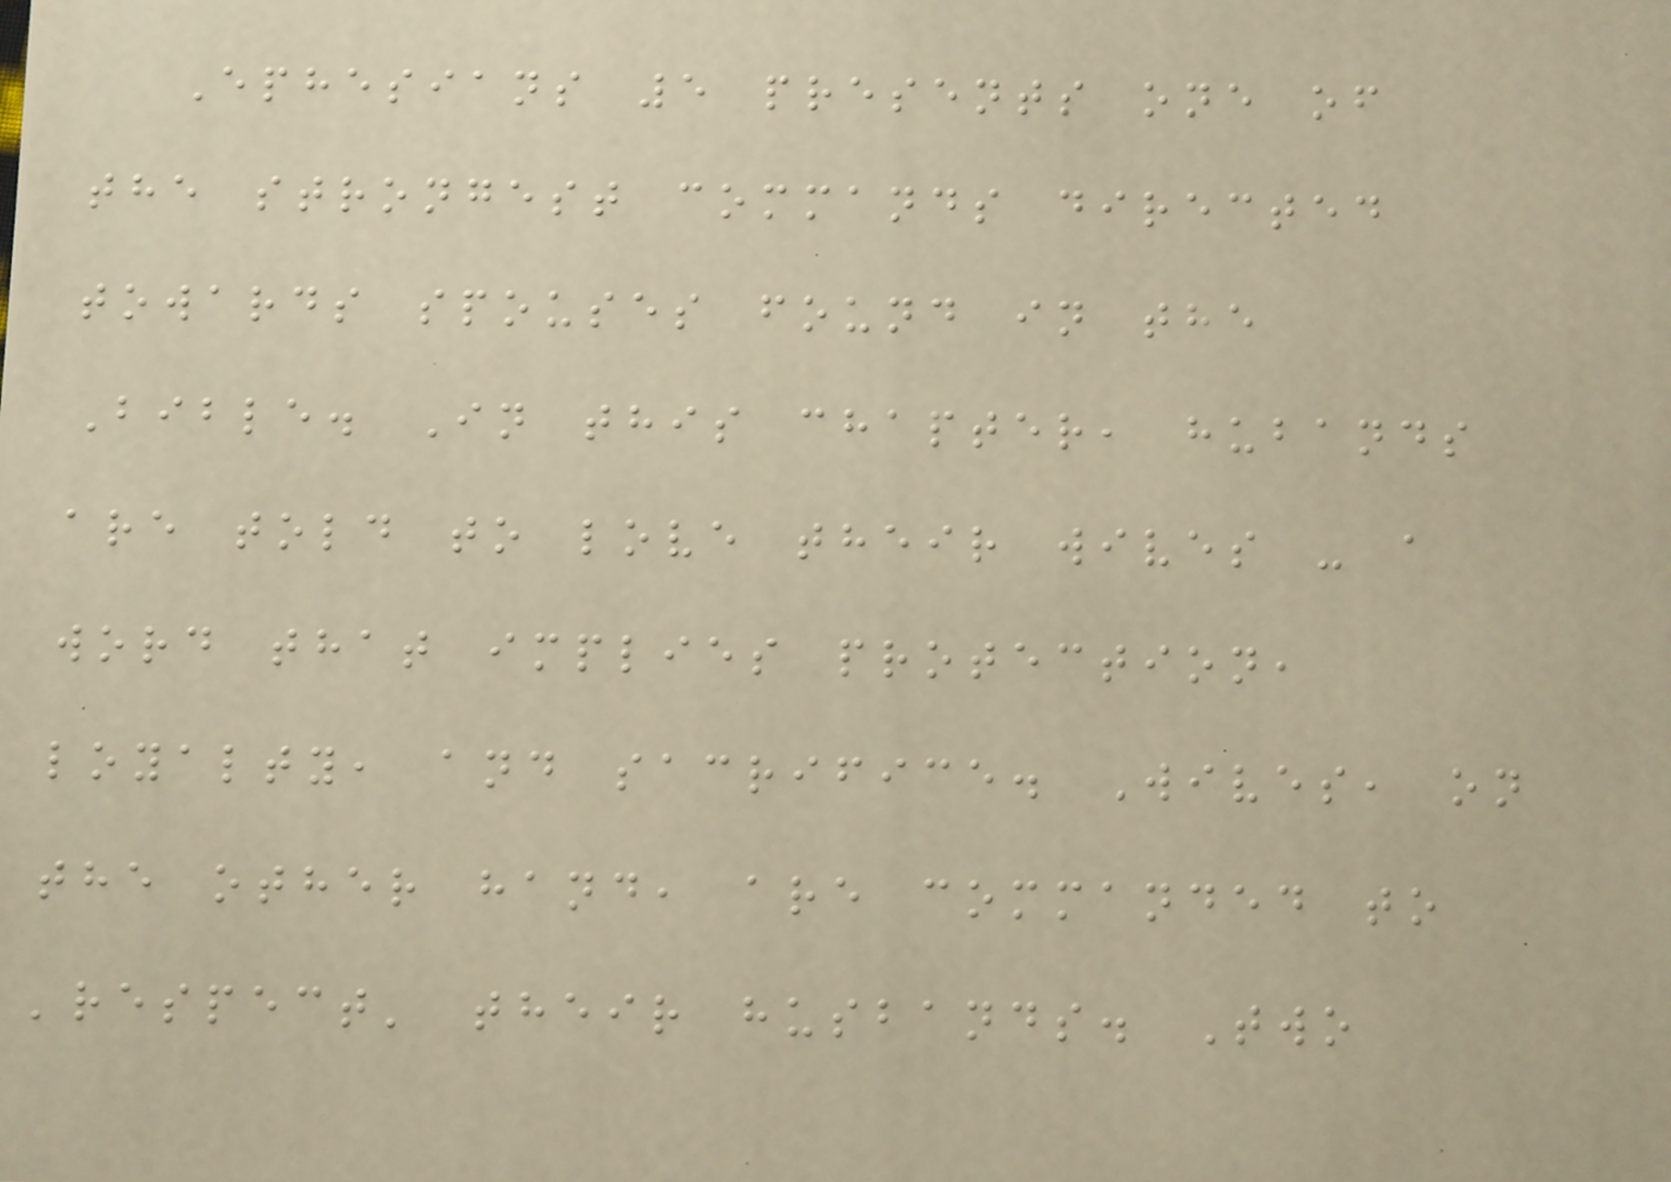Ephesians 5 presents one of
the strongest commands directed
towards spouses found in the
Bible. In this chapter, hubands
are told to love their wives - a
word that implies protection,
loyalty, and sacrifice. Wives, on
the other hand, are commanded to
'respect' their husbands. Two
